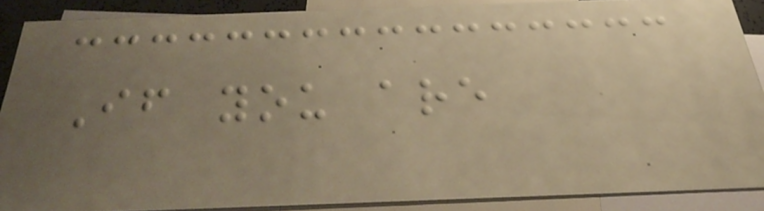If you are
